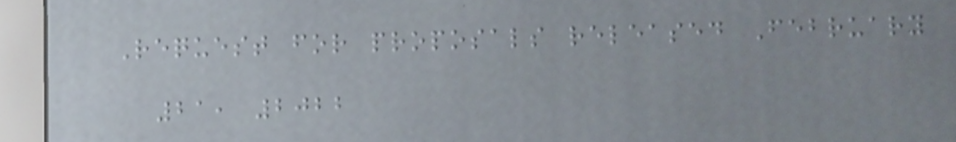Request for proposals released February
21, 2022
